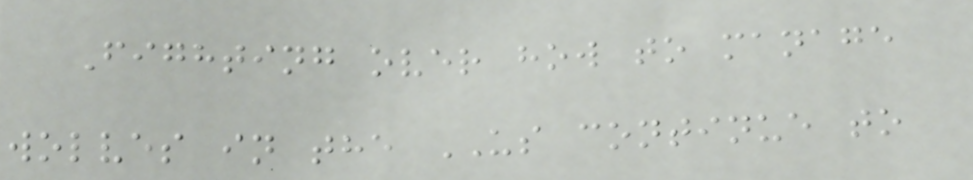Fighting over how to manage
wolves in the US continue to
